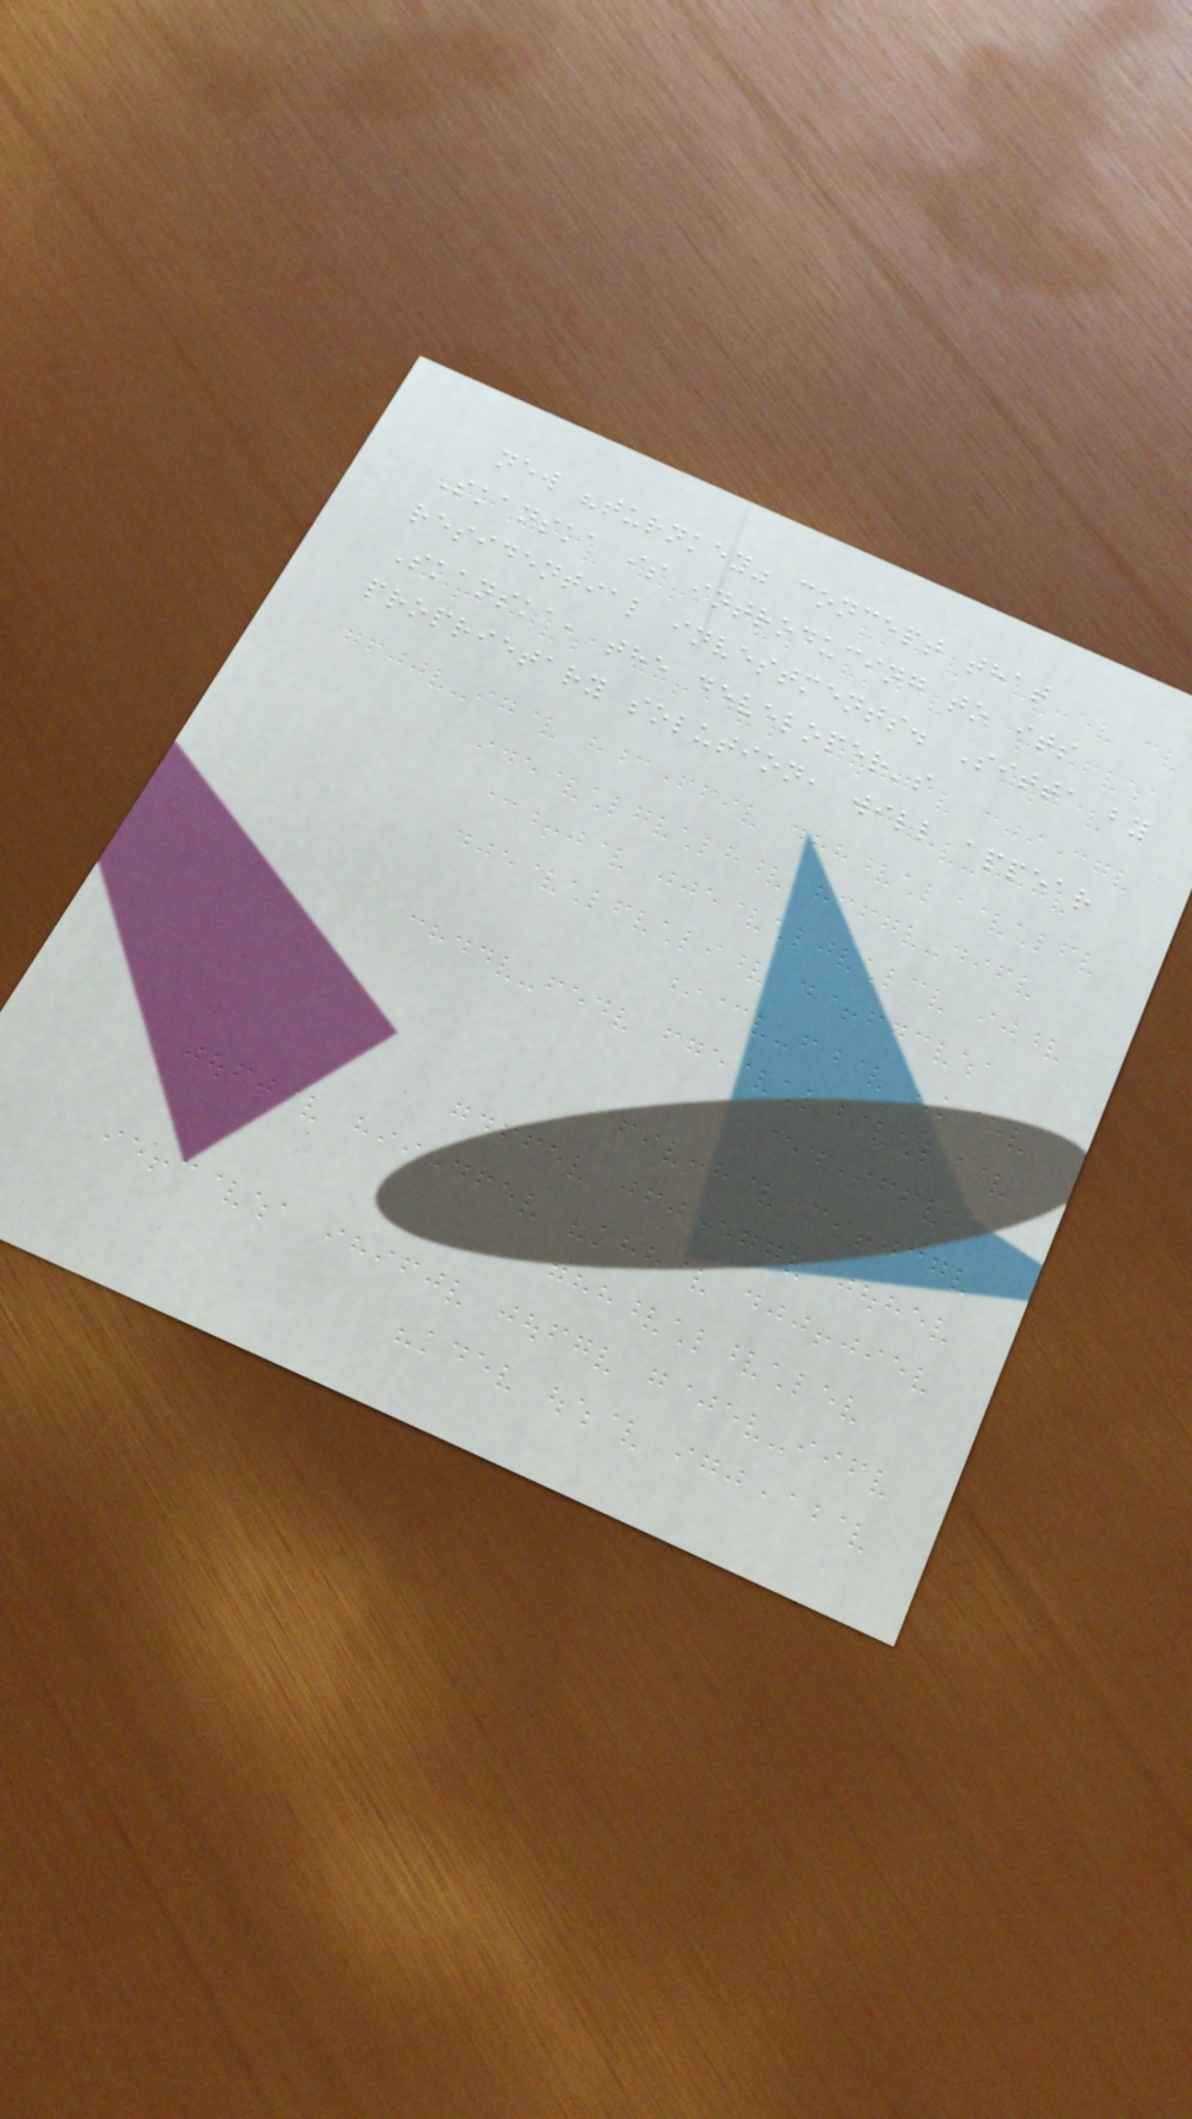new "turnkey" concept that
Skanska is introducing to its
residential investments. Sitta by
Skanska, the developer's
proprietary solution, will appear
